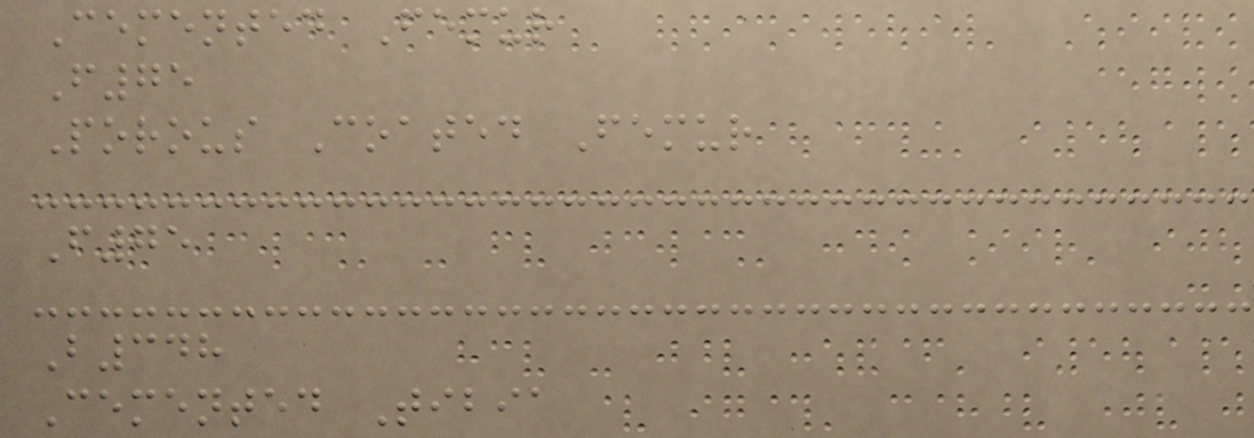Cemented Femur
F75
Porous Coated Femur
F75
B348
Cemented Tibia
